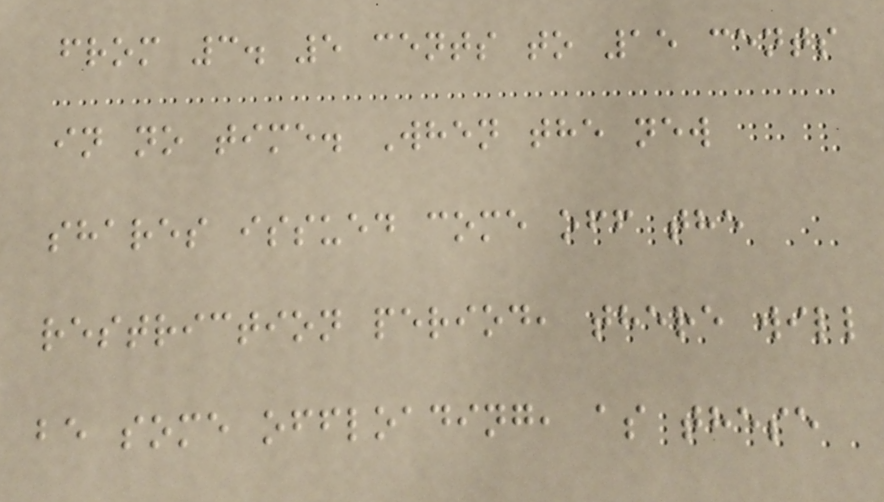from 3. 5 cents to 15 cents
in no time. When the new
shares issued come off the
restriction period, there will
be some offloading, as these
